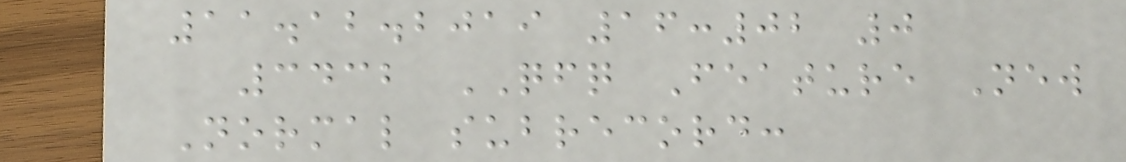11.12.2019 16:02 0
3432 QFQ Feature New
Normal subrecord:
